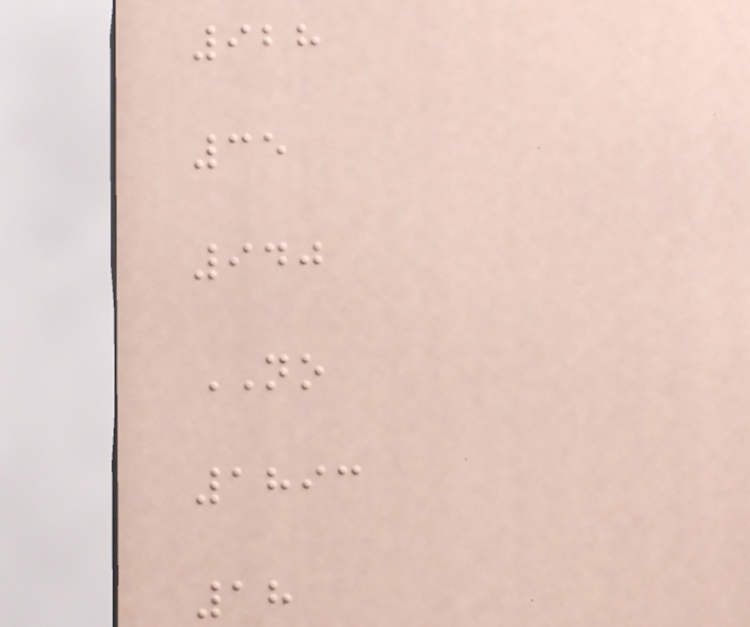928
35
940
NO
1893
18
